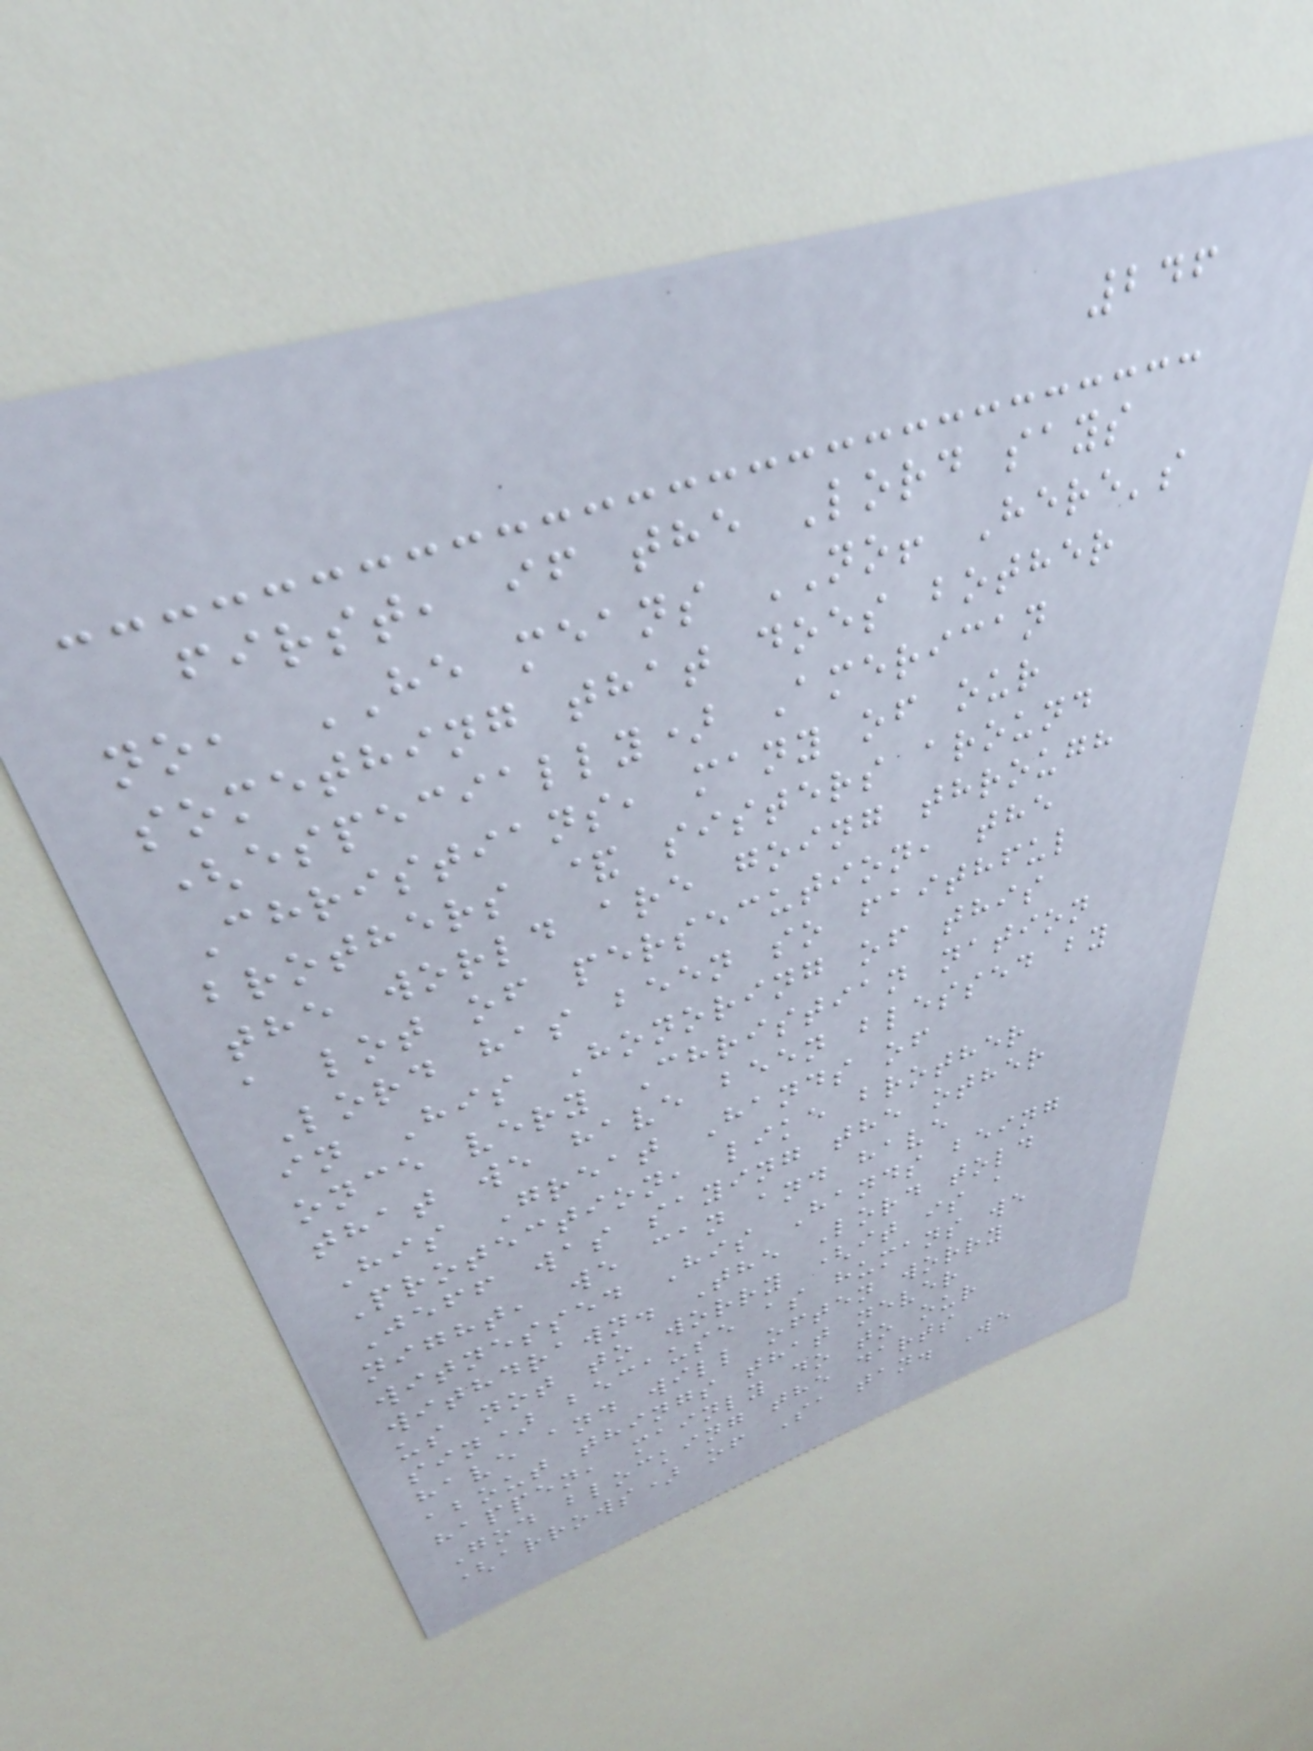246
first, if the Lord says
no, HE means NO! Here's
something that does bother
(especially) American
Christians, many of our
brothers & sisters around
the world are going through
a lot of persecution, the
Lord has been so faithful
in His Honoring of this
once very Christian nation
that we have been blessed by
His Great Hands of
Protection, like brother
Jeff was saying the other
night, we can and have
witnessed His Hands being
withdrawn. The Lord told
us not to worry (it is a
sin) because as humans we
have and will often worry
about things that never
happen, mainly do to our
God blocking the darts
(arrows) of Sa tan. We
